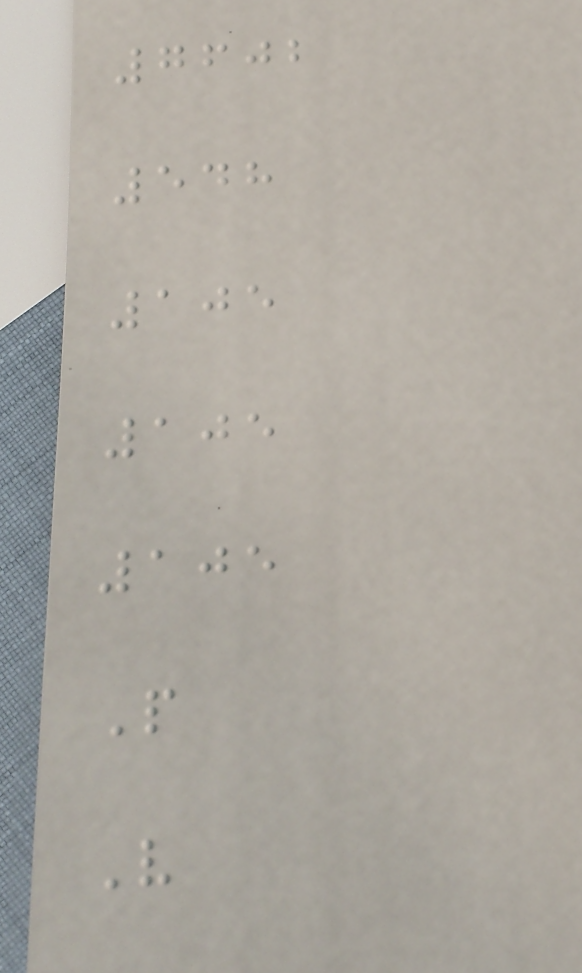7602
548
105
105
105
P
V
